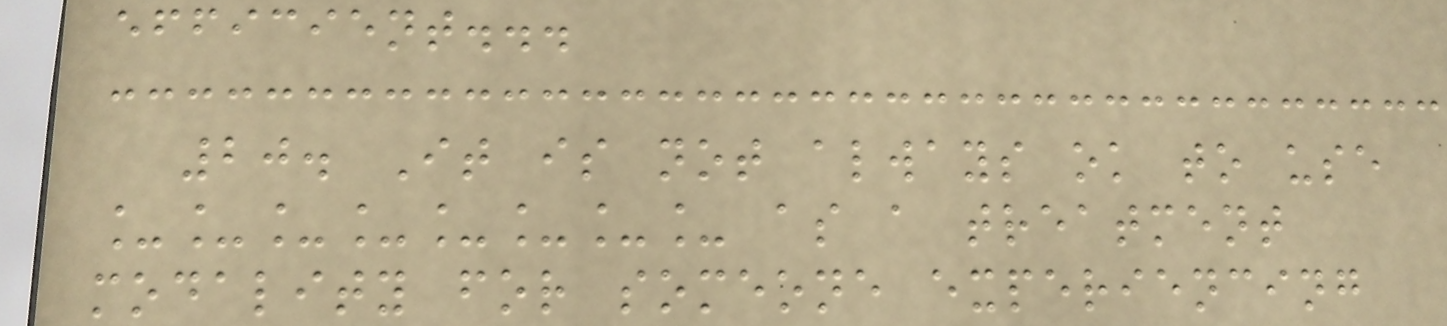efficient...
20. It is not always ok to use
________ as a treatment
modality for someone experiencing
